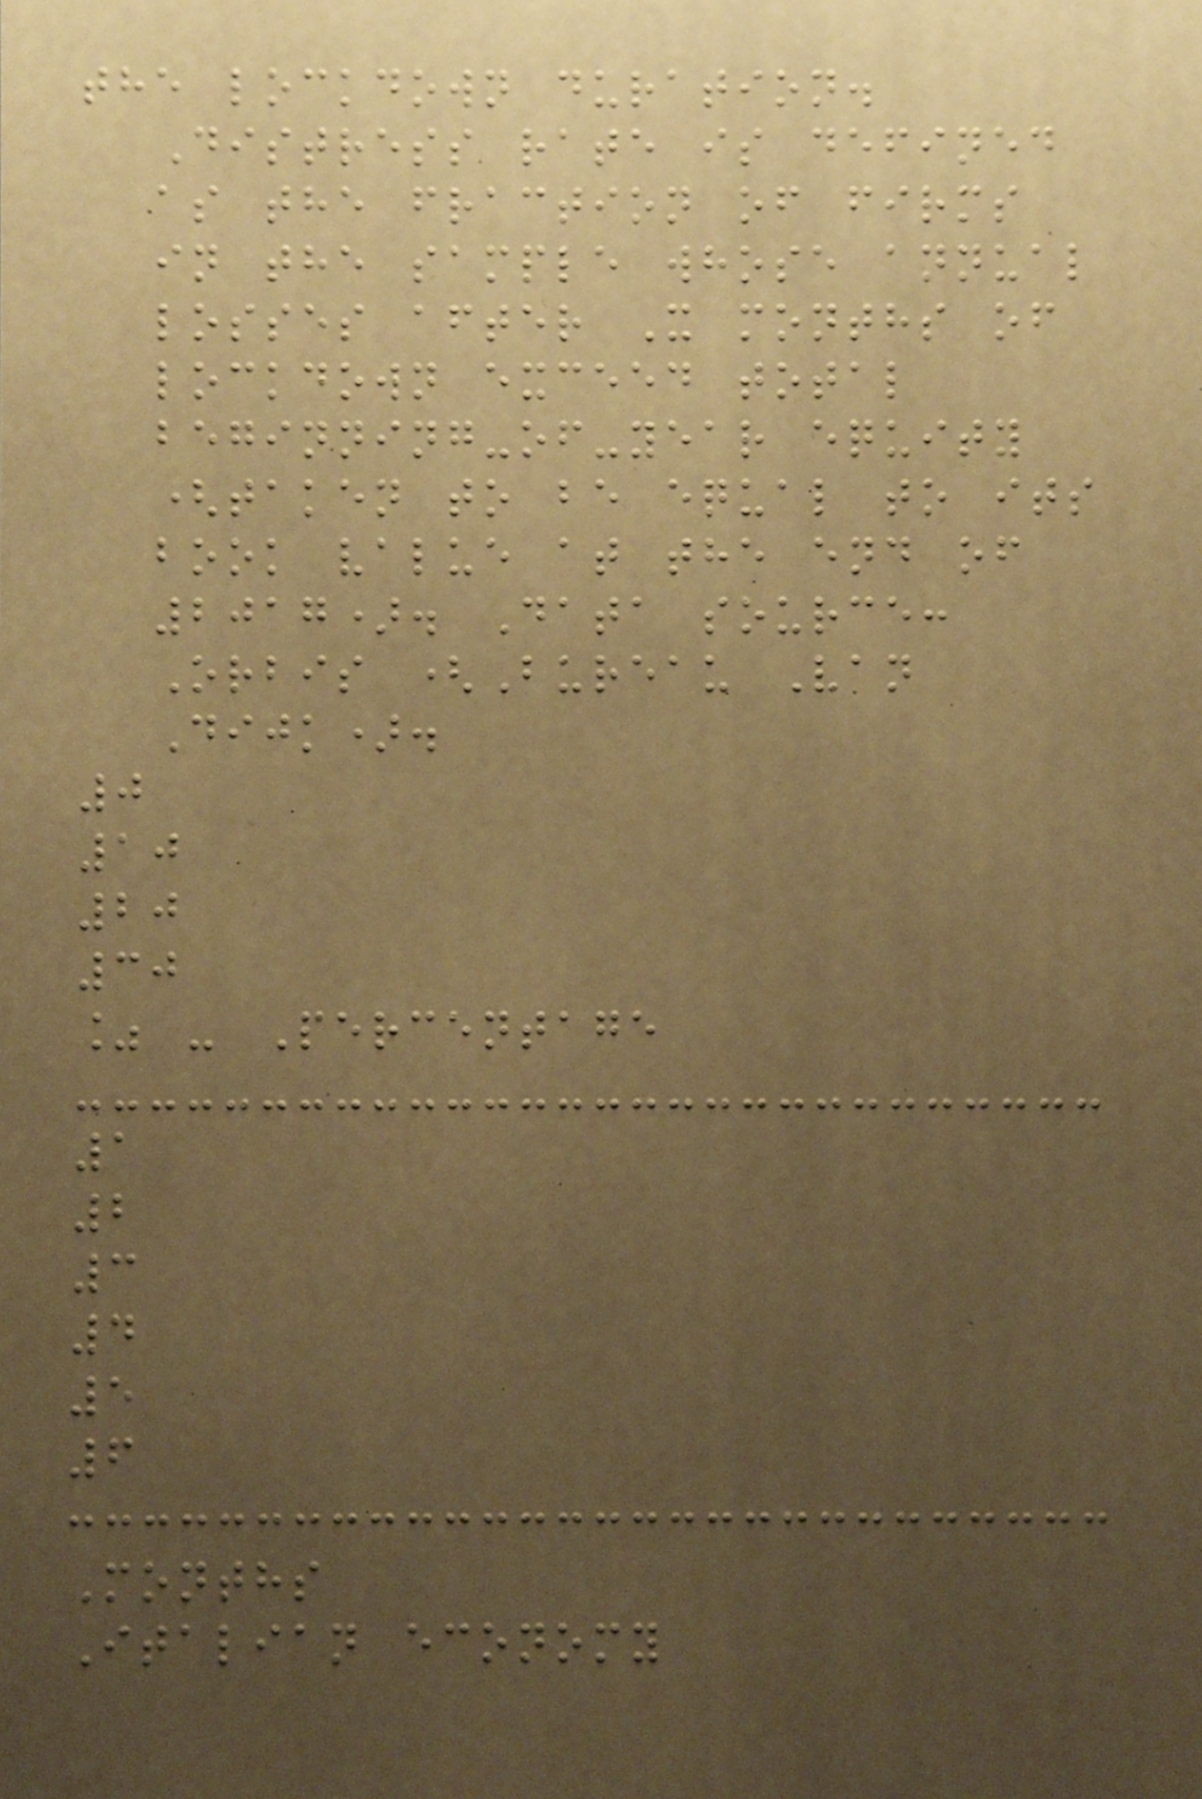the lockdown duration.
Distress rate is defined
as the fraction of firms
in the sample whose annual
losses after X months of
lockdown exceed total
beginning-of-year equity
(taken to be equal to its
book value at the end of
2017). Data source:
Orbis (Bureau Van
Dijk).
0
10
20
30
% - Percentage
1
2
3
4
5
6
Months
Italian economy
